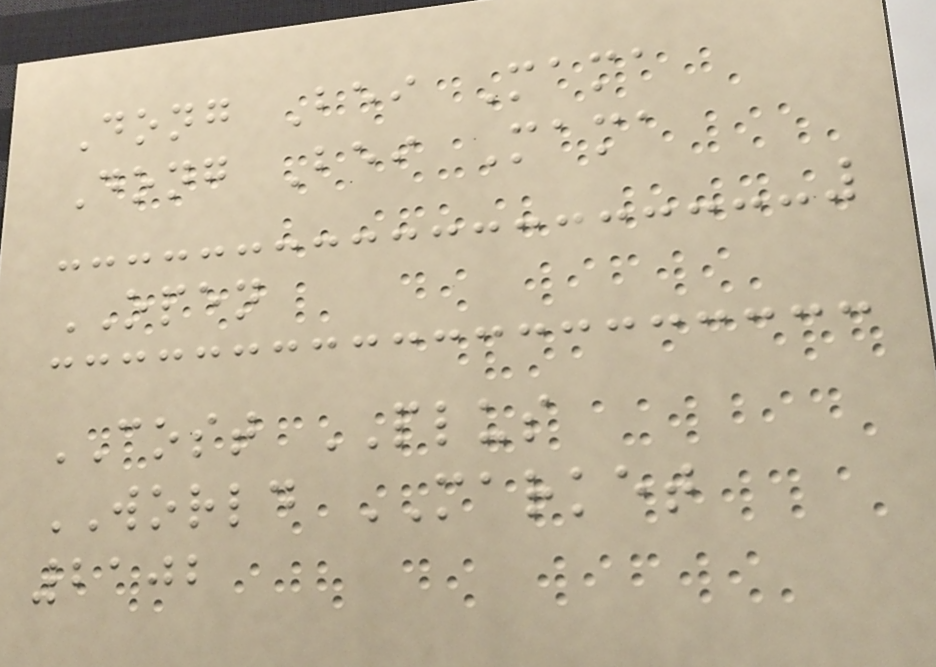Dong Bei Mama
Dong Bei Mama
OPEN
COST PLUS
WORLD MARKET
2102
